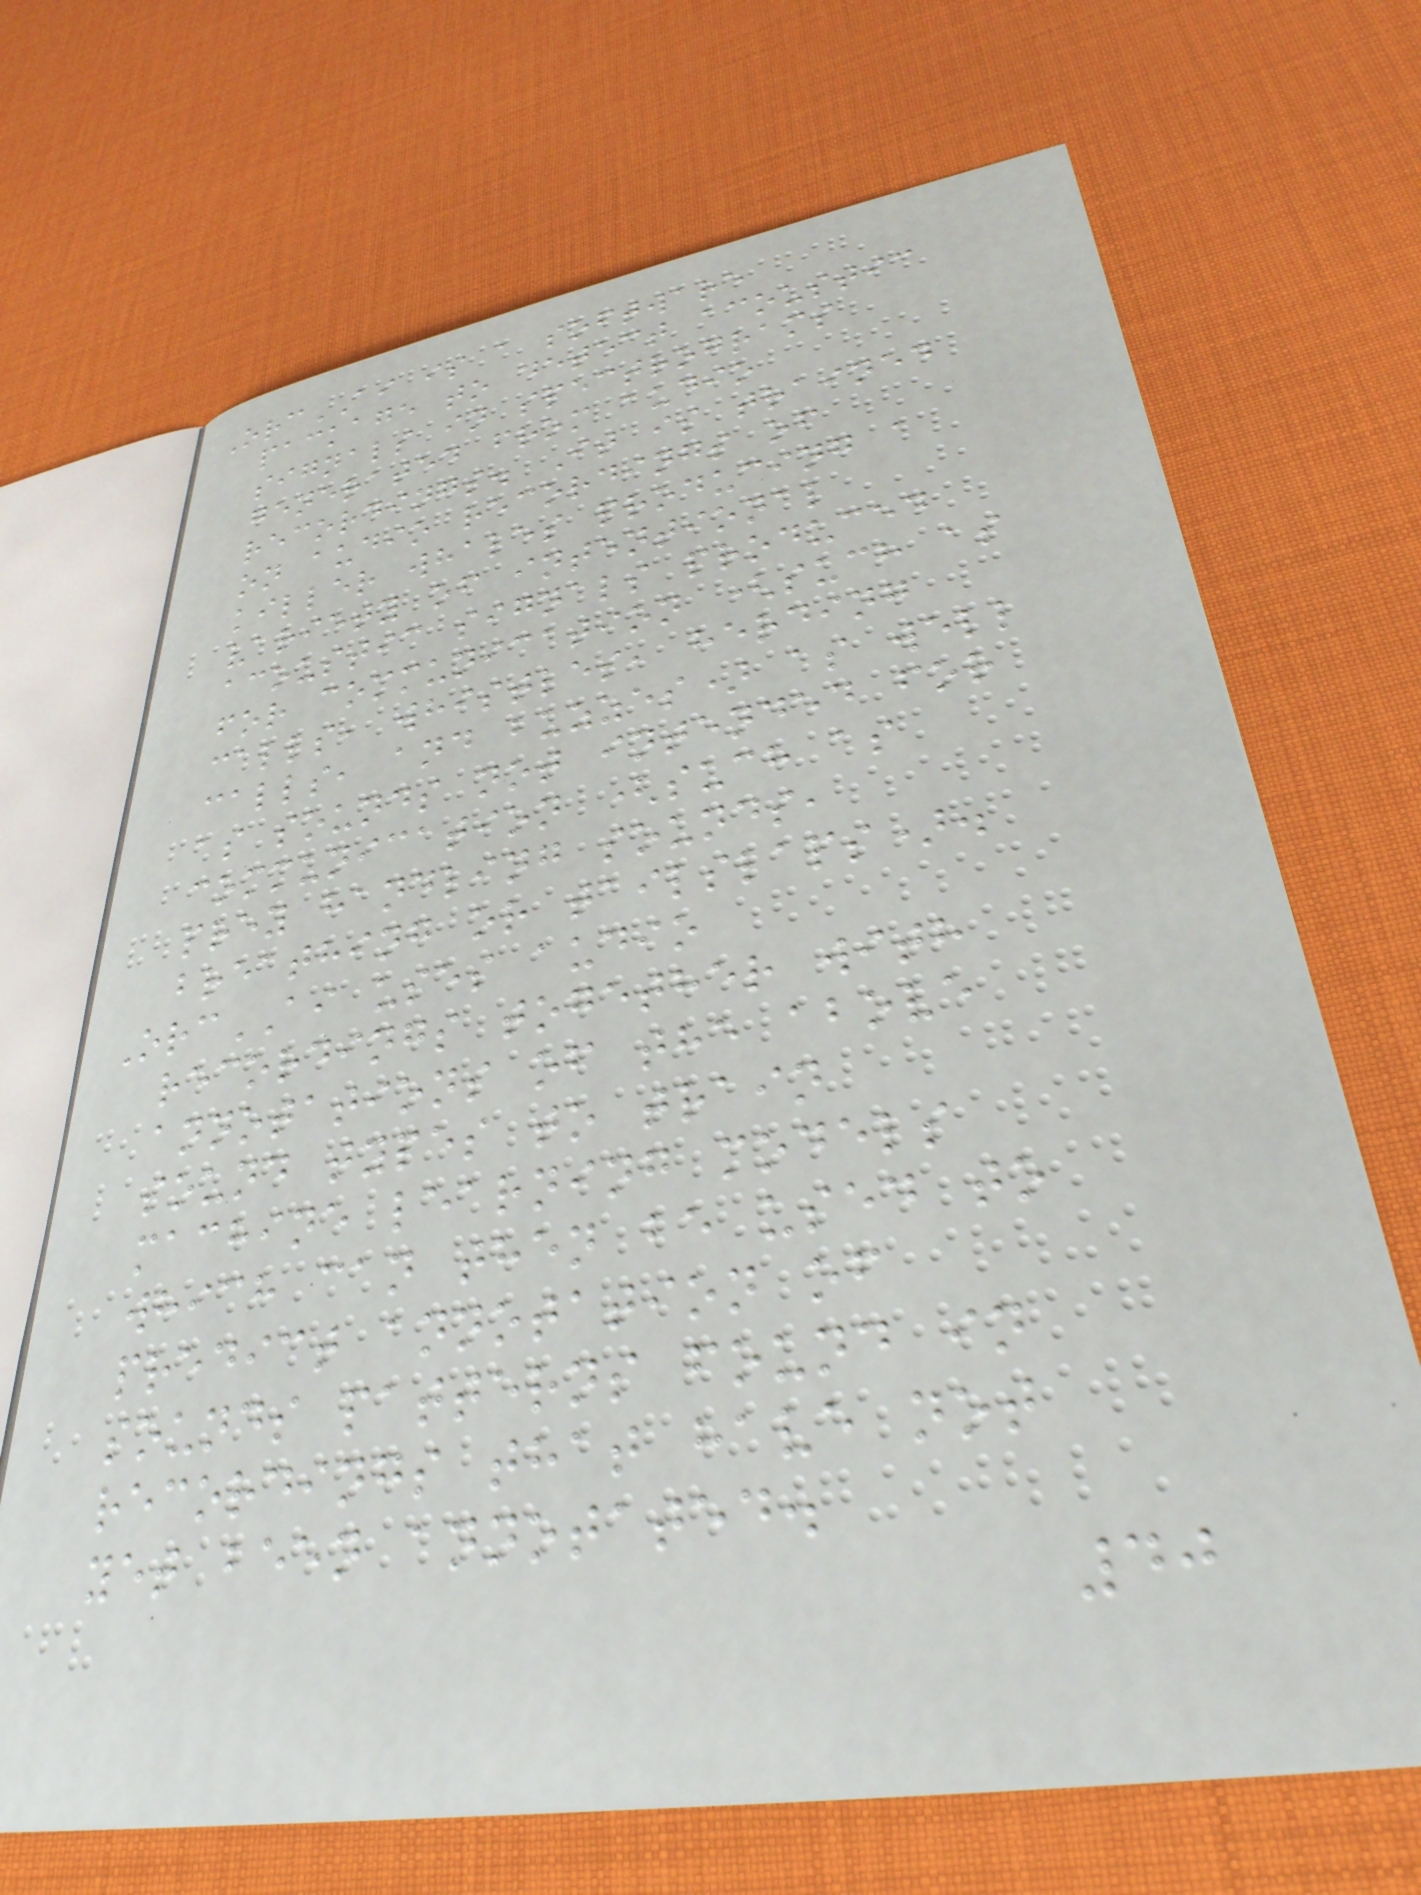OrcAI is a software
package to detect acoustic
signals in spectrograms
generated from audio
recordings. It is trained
on audio recordings of
killer whales producing a
variety of intentional
acoustic signals produced
for communication (such as
calls, whistles, herding
calls, and buzzes) as well
as sounds not intended for
communication (such as
prey handling sounds,
breathing or tailslaps).
OrcAI uses audio
recordings together with
annotations of the above
sound types to train
machine learning models
which can then be used to
predict annotation of
sounds patterns found in
recordings that have not
yet been annotated.
40
